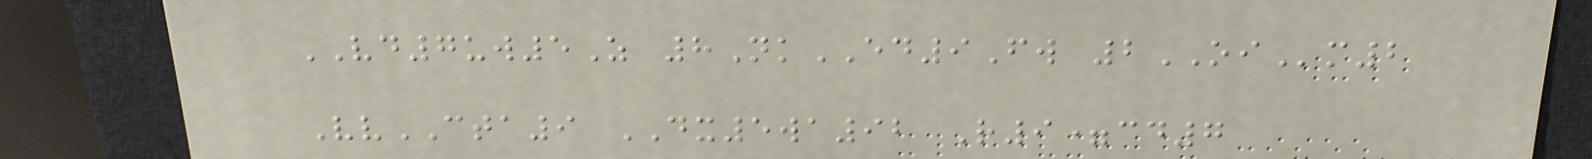VD7uw5Z 8NkED9Fw 2OIm2
VvCTA9 DX5wa92 R9=cd7
